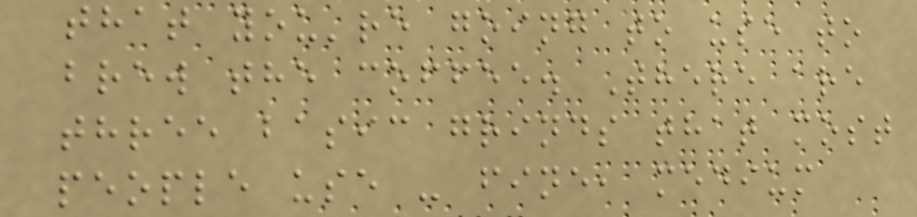that you're going to use to
brew the coffee. There are
three basic grinds that most
people use - fine, medium
